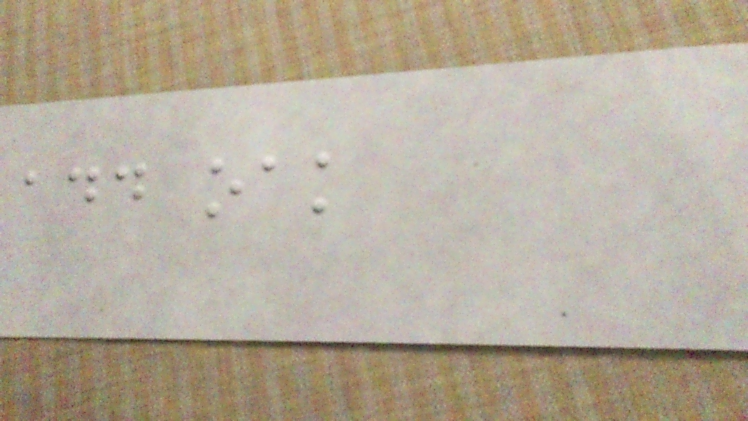add oak
